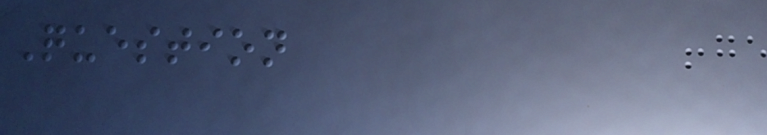Question
